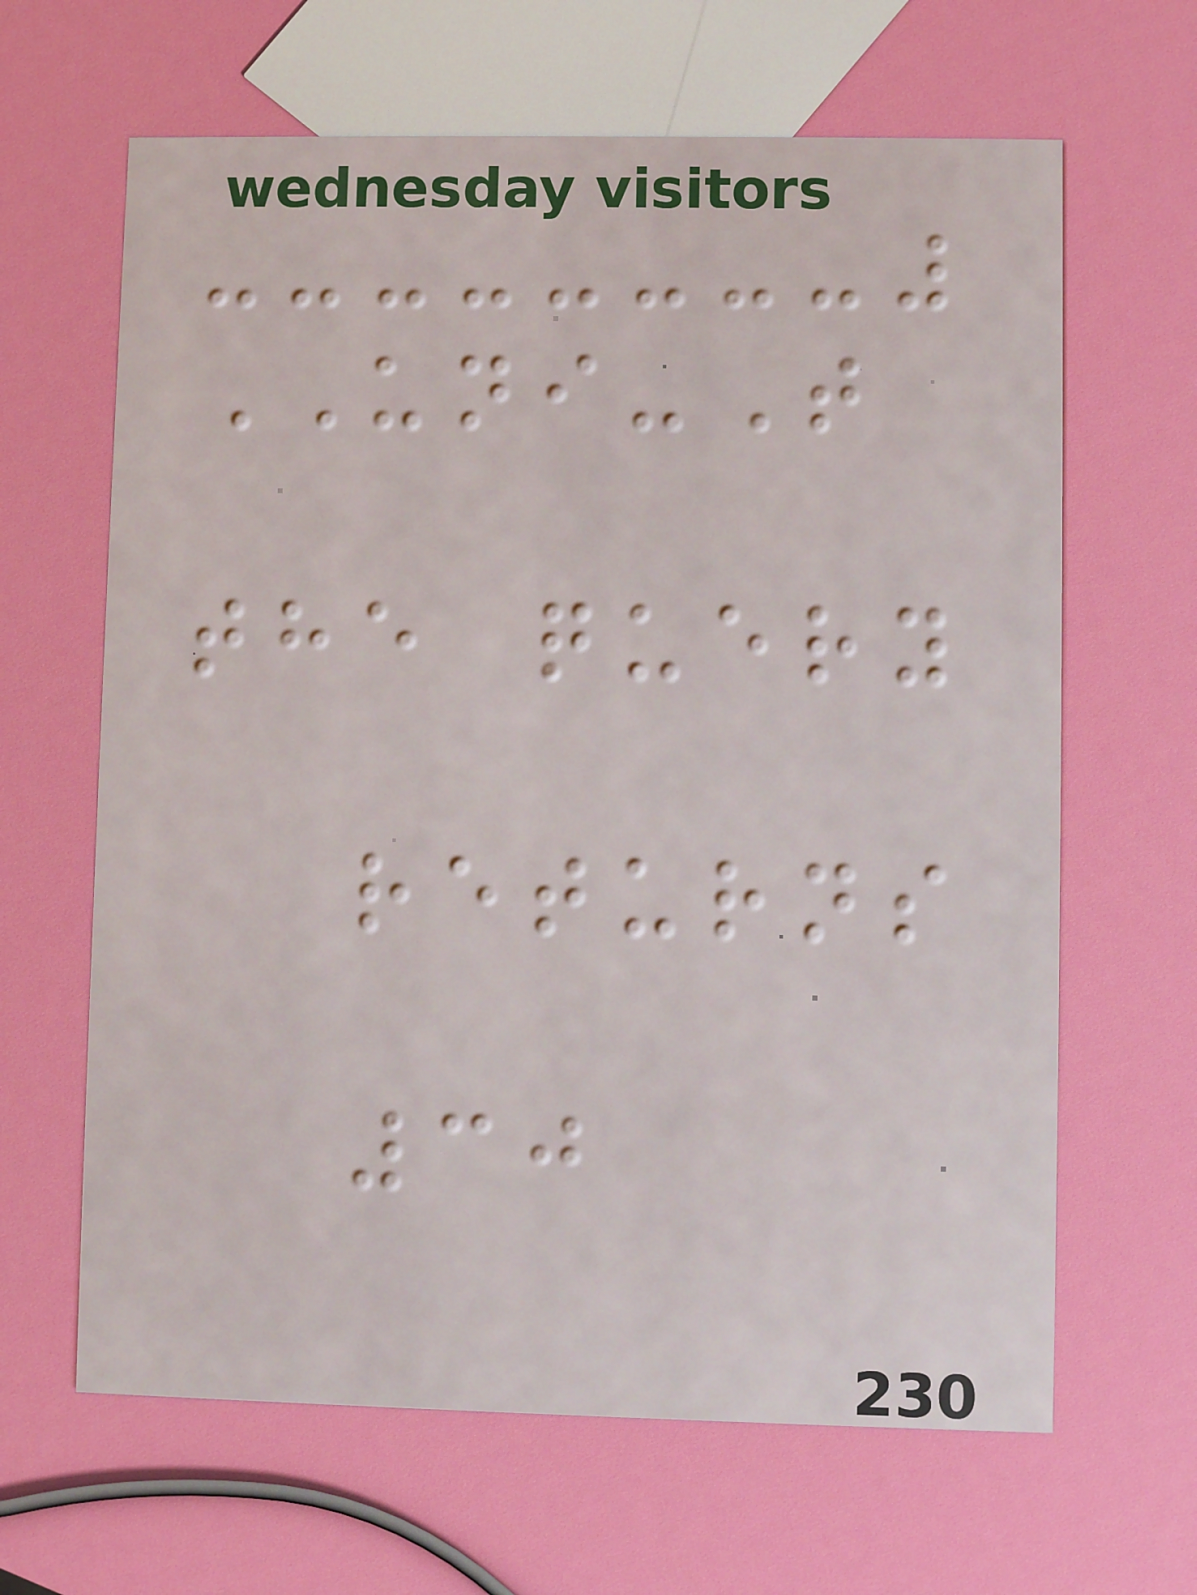UNI-T
the query
returns
30
